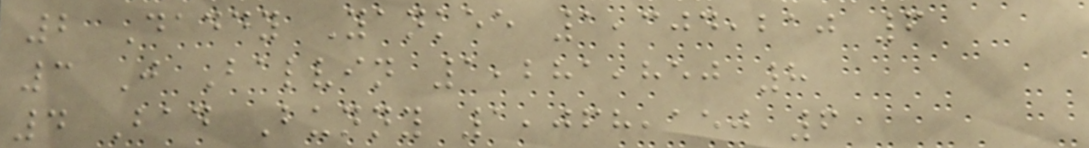2 Daddy Yankee 1,304,210 6
3 J Balvin 1,281,850 8
4 Bad Bunny 1,068,150 6
